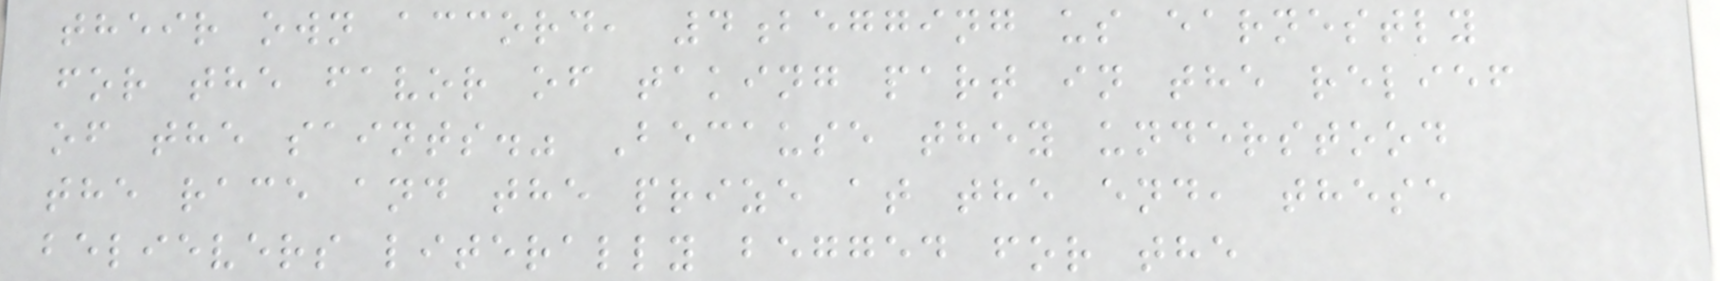their own accord, 4begging us earnestly
for the favor of taking part in the relief
of the saints." Because they understood
the race and the prize at the end, these
believers literally begged for the
